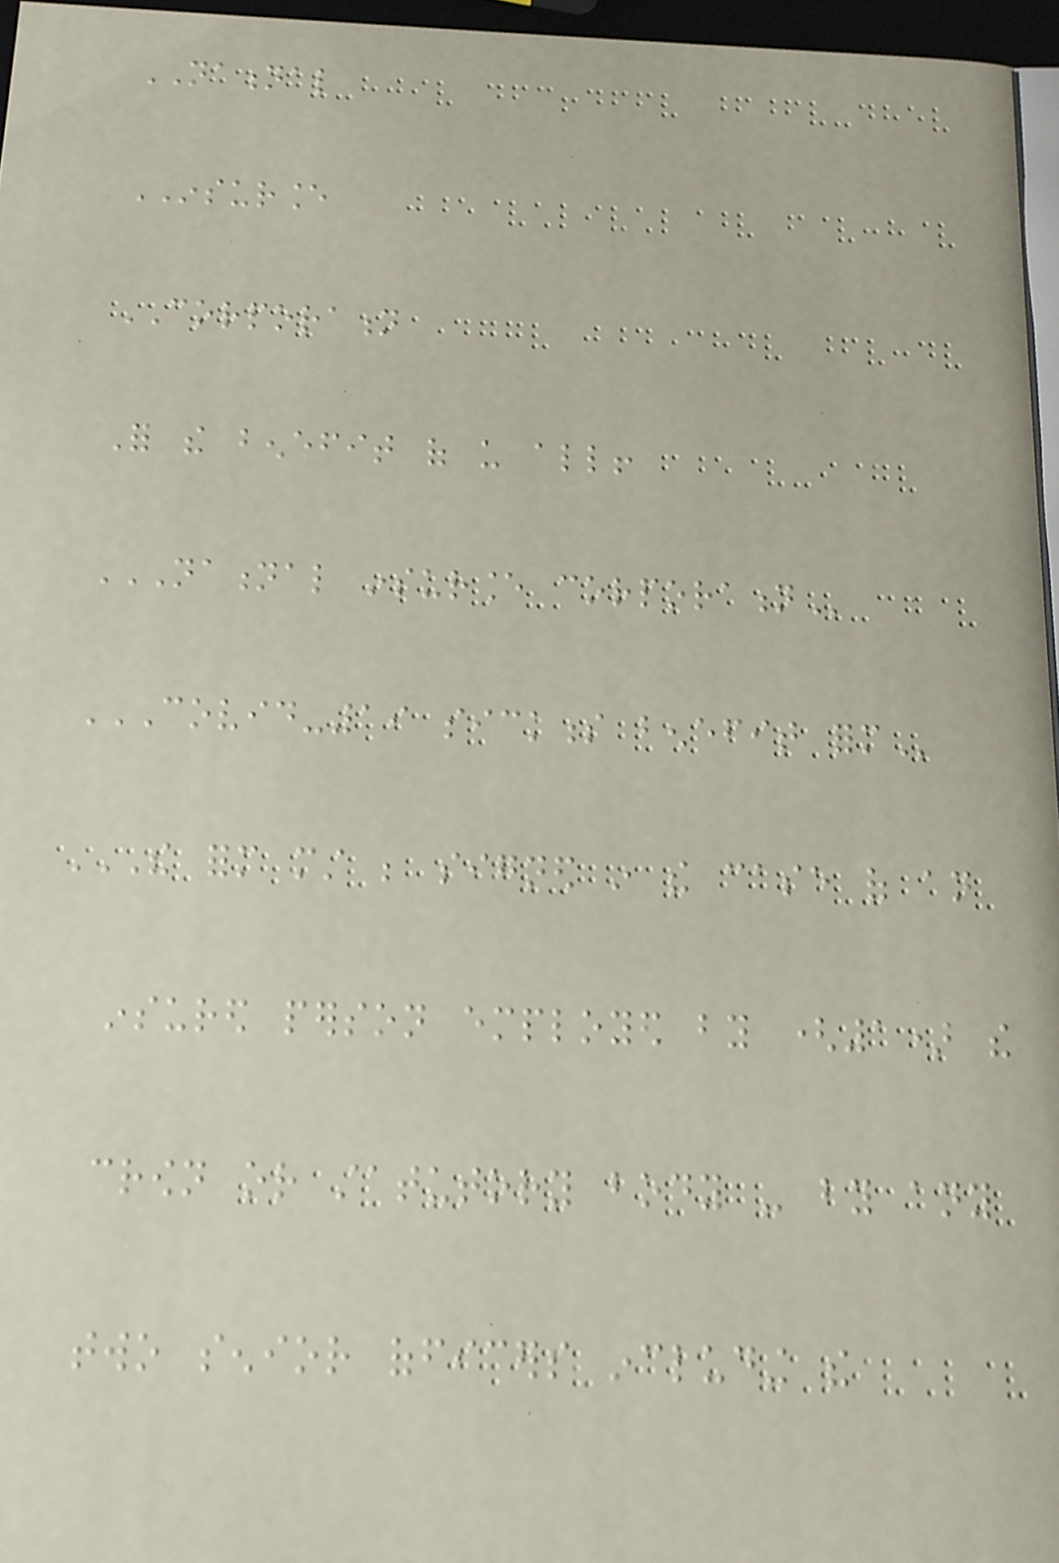NATIONAL
INSURANCE
CORPORATION
For the benefit of us all!
NATIONAL INSURANCE CORPORATION
COVID-19 SICKNESS BENEFIT FORM
THE FORM MUST BE SIGNED IN THE CASE OF AN
INSURED PERSON EMPLOYED BY (1) THE
CROWN OR STATUTORY BODY - BY ANY
TWO SENIOR OFFICERS INCLUDING THE
